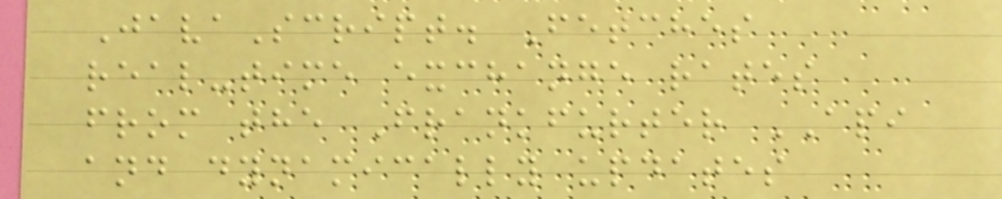JavaScript. Fetches
real-time exchange rates
from the Frankfurter API
and dynamically updates
